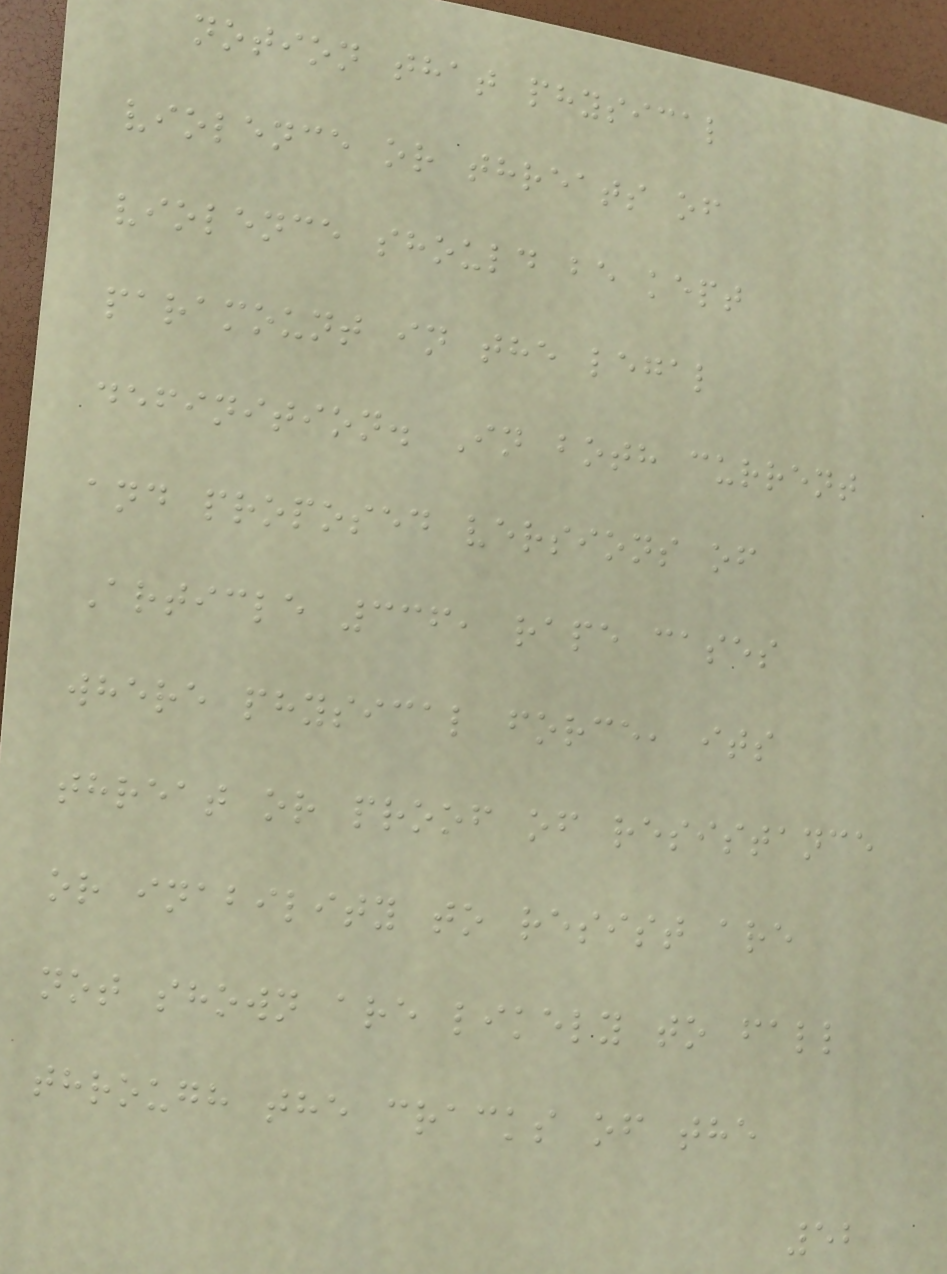notion that physical
violence or threats of
violence should be kept
paramount in the legal
definition. In both current
and proposed versions of
Article 336, rape cases
where physical force, its
threat or proof of resistance
or inability to resist are
not shown are likely to fall
through the cracks of the
52
